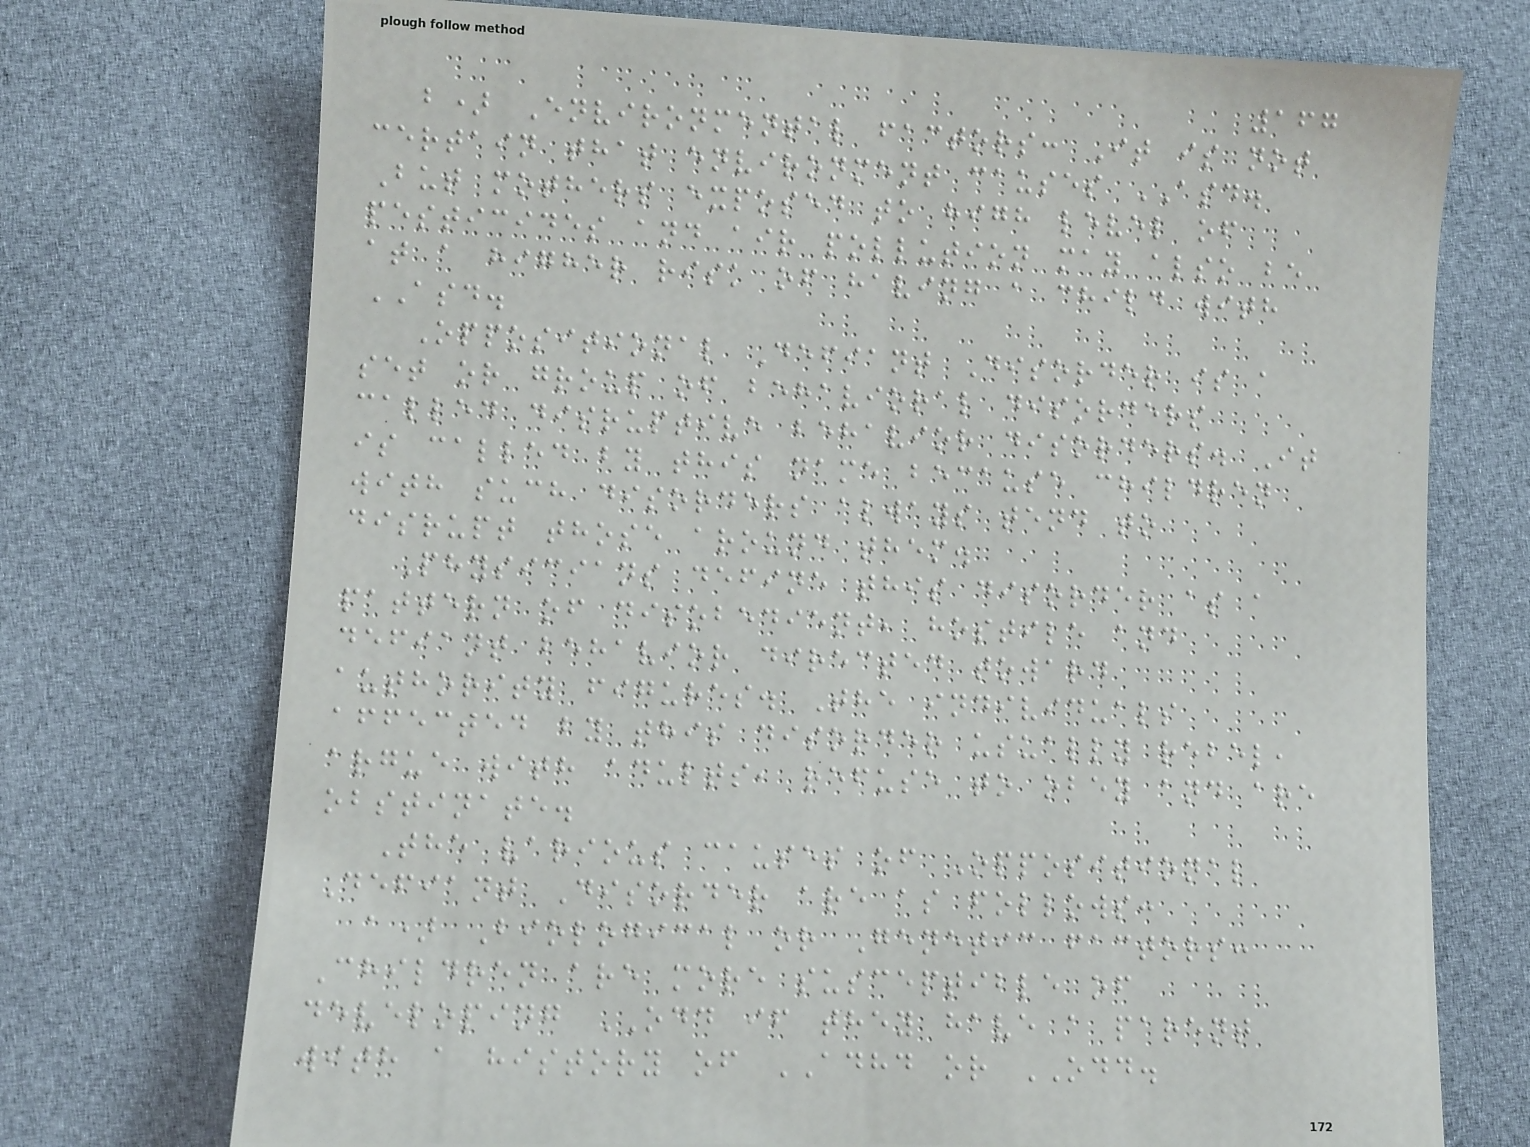167
b) Environmental factors: It is not
certain that environment causes ASD.
But mothers exposed to high level of
pesticides and air pollution may also be
at a higher risk of having a child with
ASD.
Oppositional Defiant Disorder is a
set or group of behavioral disorders
called disruptive behavior disorders. It
is called by this name because children
with such disorders always tend to
disrupt those around them.
Physicians define this disorder as a
pattern of disobedient, hostile and
defiant behavior directed toward
authority figures. The individuals
affected by this disorder usually rebel,
argue with adults, refuse to obey and are
obstinate.
The various causes of Oppositional
Defiant Disorder are as follows:
a) Biological or Genetic factors:
Children are more susceptible of
developing ODD if they have a parent
with a history of ADHD or ODD.
